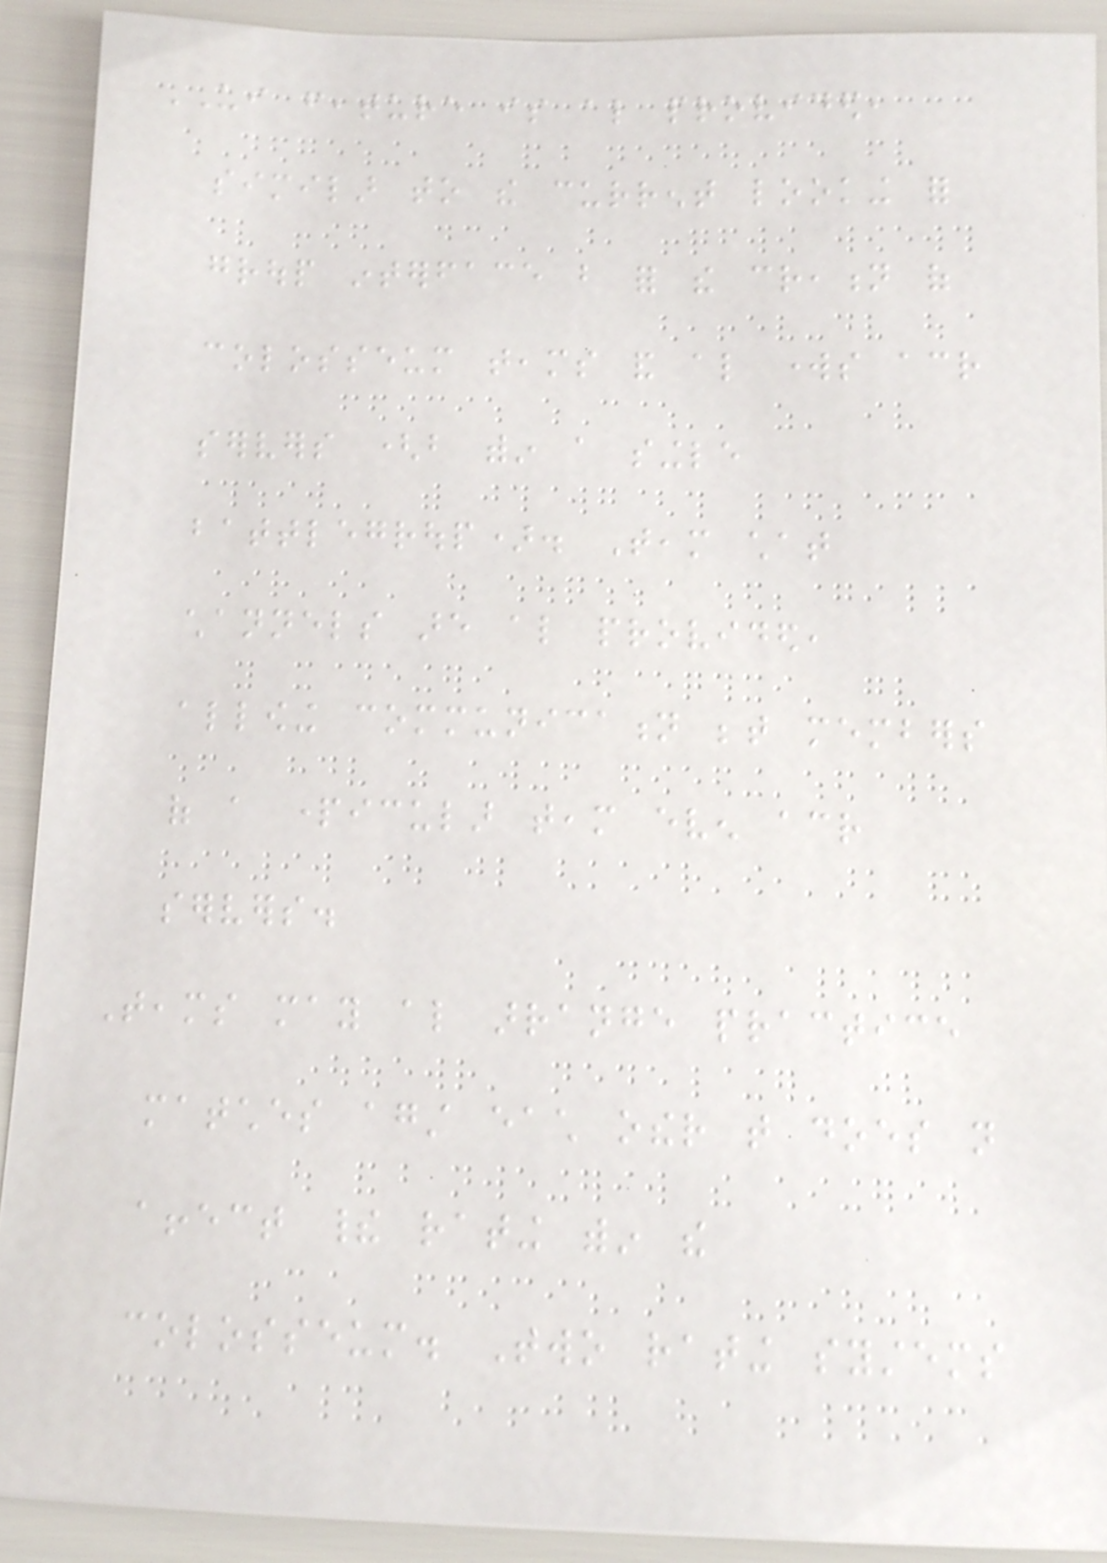UI feature is also provided,
similar to the current looking for
group interface but for the creation of
colosseum teams and also works across
servers (but within a single
battlegroup). Team chat
channels are also provided,
allowing communication between members
of a particular team even across
servers.
Teams may also arrange practice
matches against each other that does not
affect their rating within the
colosseum. Two rating systems
